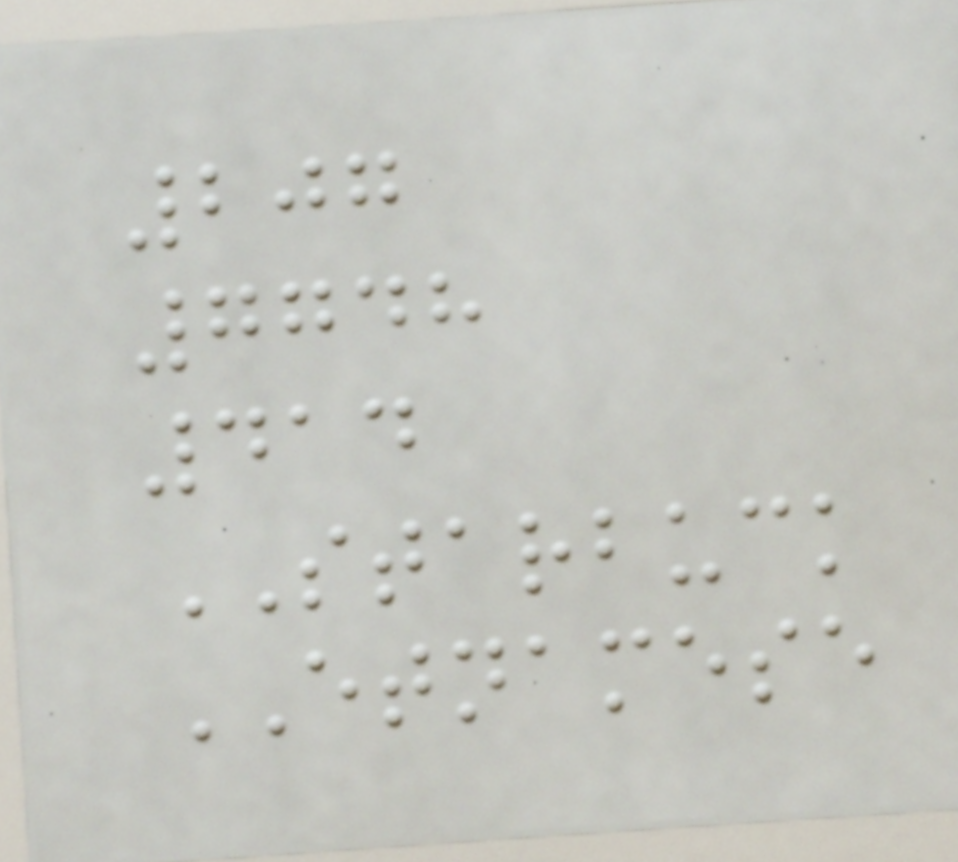207
7748
414
STARBUCK
ETNAMESE
